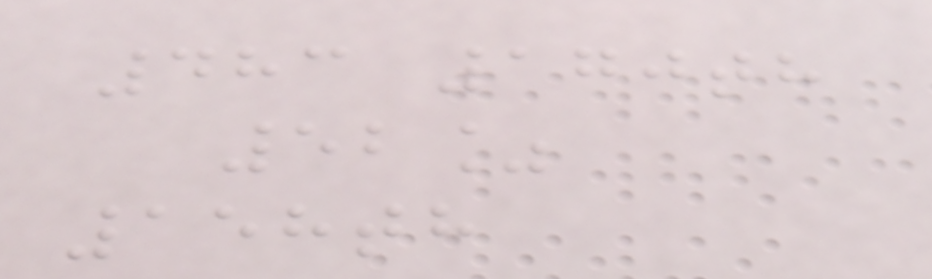483 170th
52%
158th
